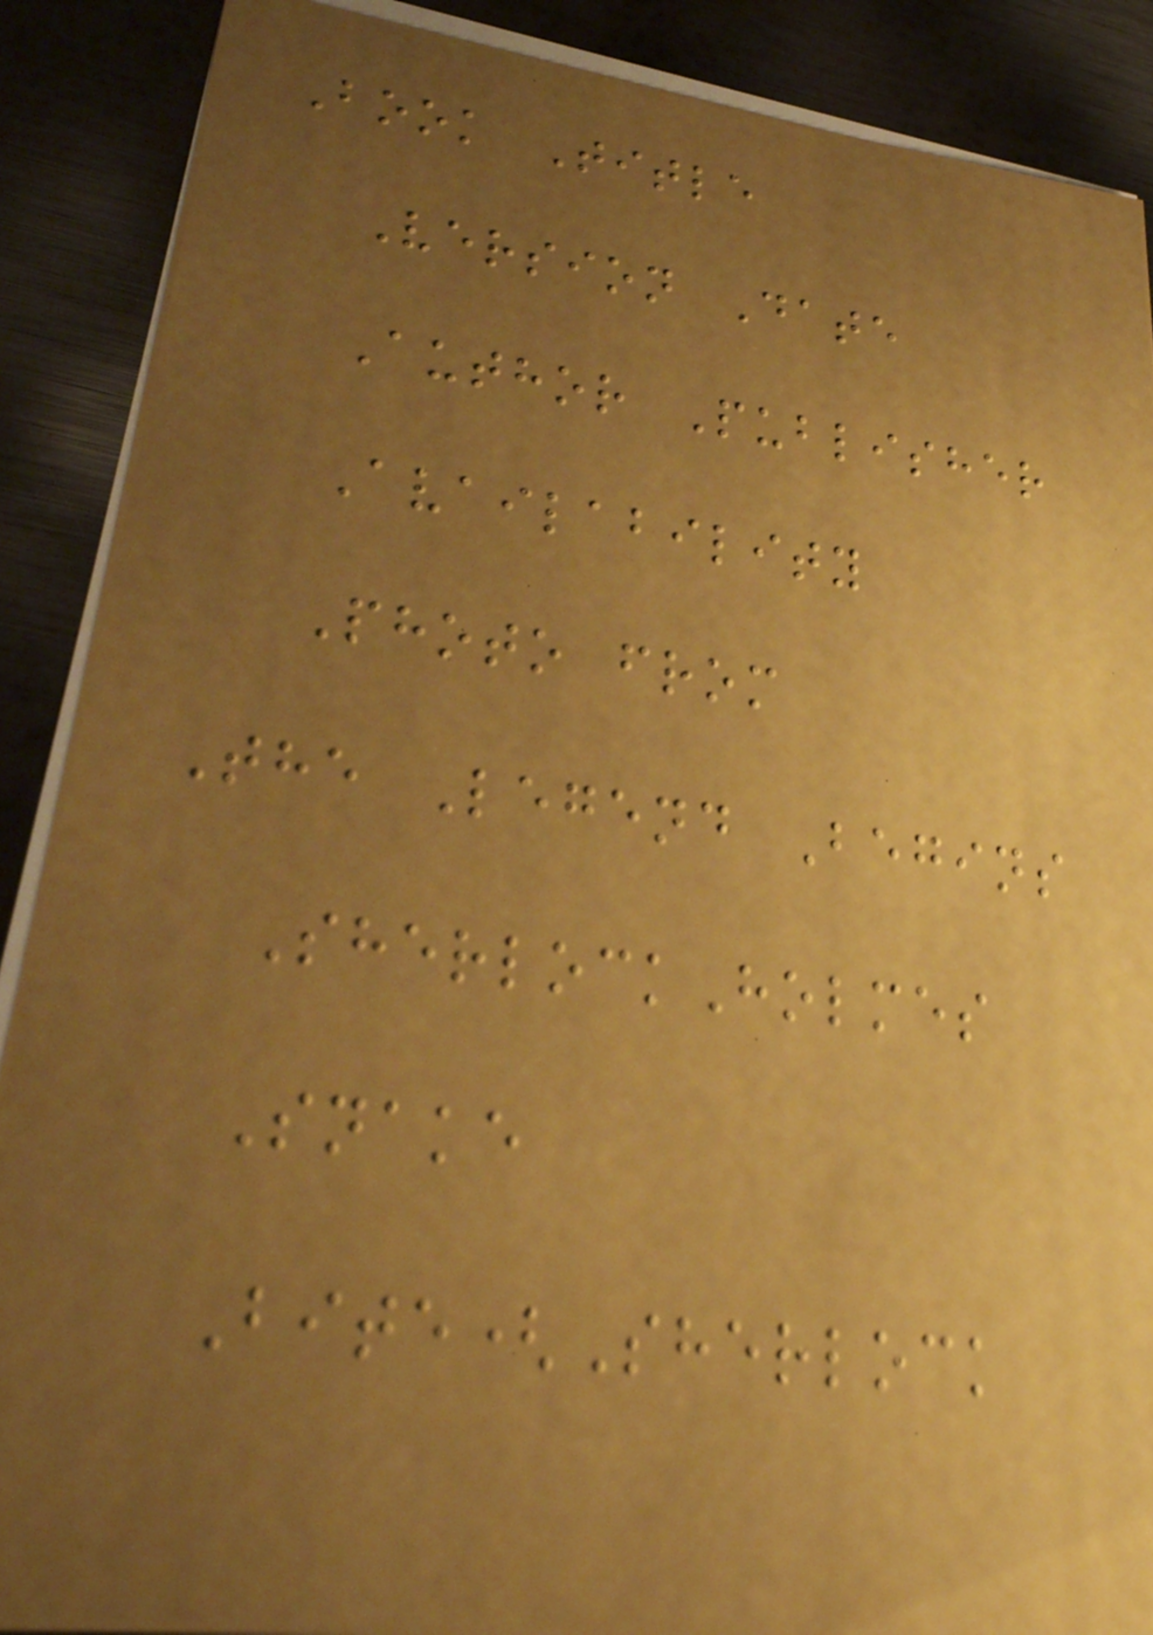Book Title
Version Date
Author Publisher
Availability
Photo from
The Legend Begins
SherlockHolmes
Snake
Bite(Sherlock
